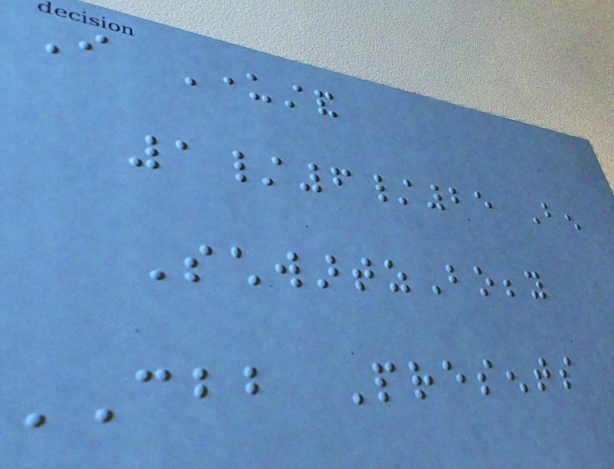I Understand
1/6/25 Ben
SchwartzBobby
CBB Presents
